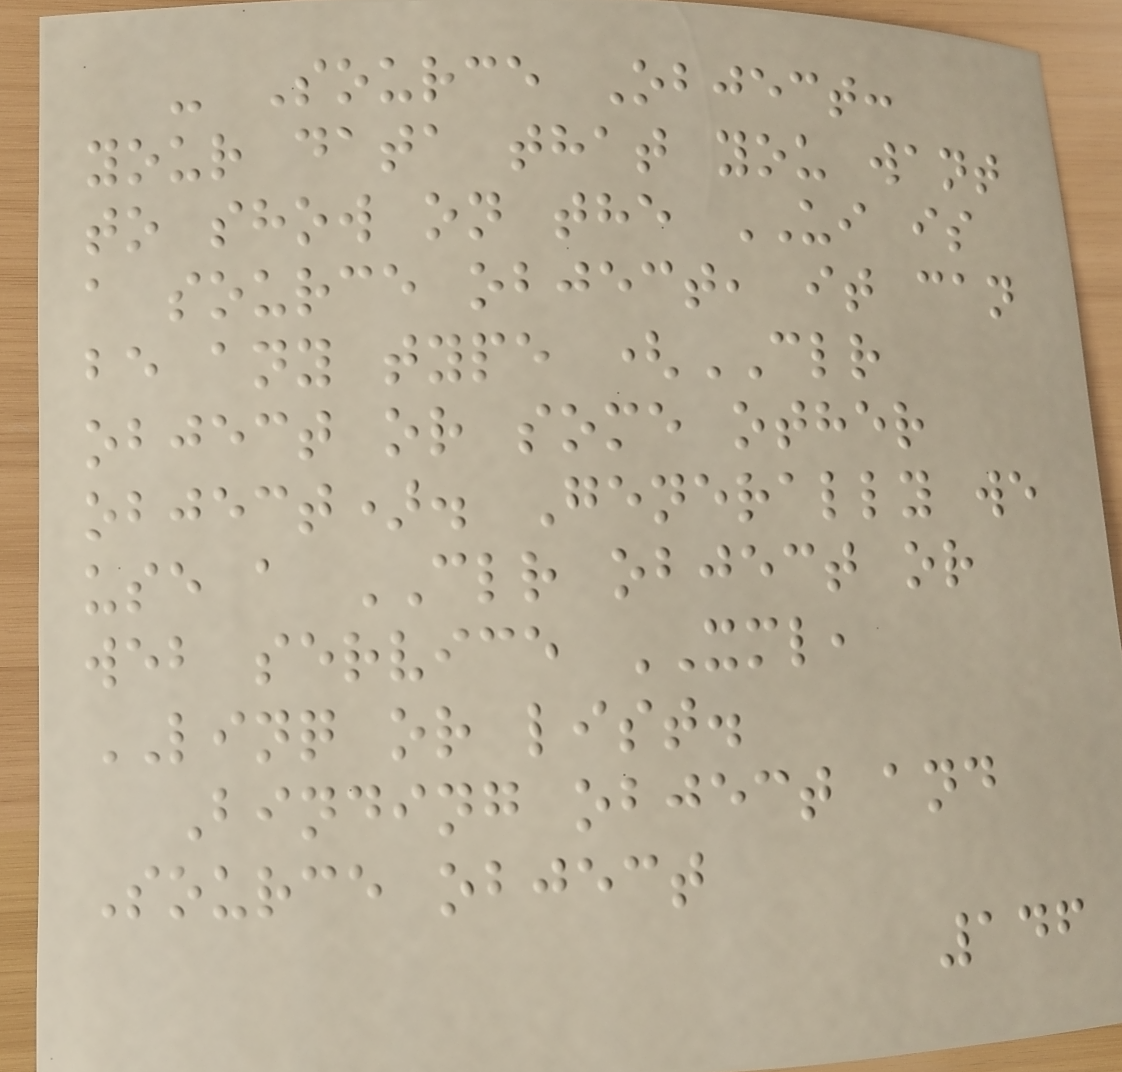- Source Object:
your data that you want
to show on the UI is
a source object, it can
be any type (CLR
object or some other
object). Generally we
use a CLR object or
web service XML,
LINQ or list.
Binding object and
Source object
146
